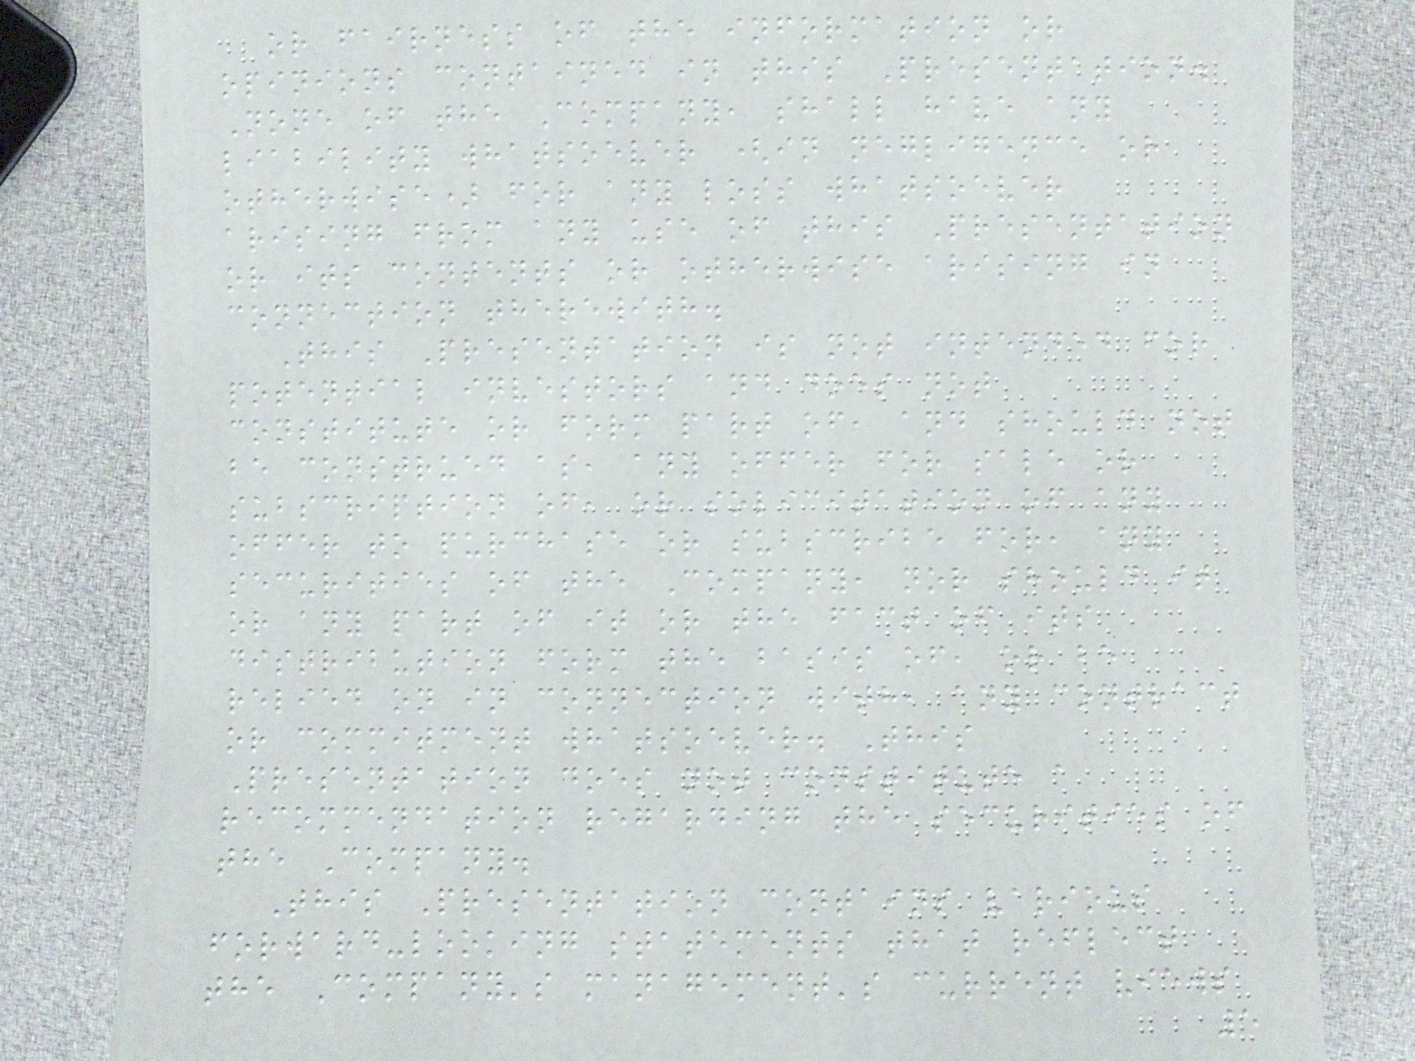or fairness of the information or
opinions contained in this Presentation.
None of the Company, shall have any
liability whatsoever (in negligence or
otherwise) for any loss whatsoever
arising from any use of this Presentation
or its contents or otherwise arising in
connection therewith.
This Presentation is not intended for
potential investors and does not
constitute or form part of, and should not
be construed as, any offer for sale or
subscription of, or solicitation of any
offer to purchase or subscribe for, any
securities of the Company, nor should it
or any part of it or the fact of its
distribution form the basis of, or be
relied on in connection with, any contract
or commitment whatsoever. This
Presentation does not constitute a
recommendation regarding the securities of
the Company.
This Presentation contains various
forward-looking statements that reflect
the Company's management's current views
5
